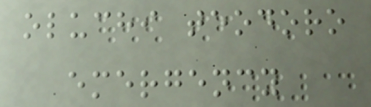oluchi teodoro
emergency
